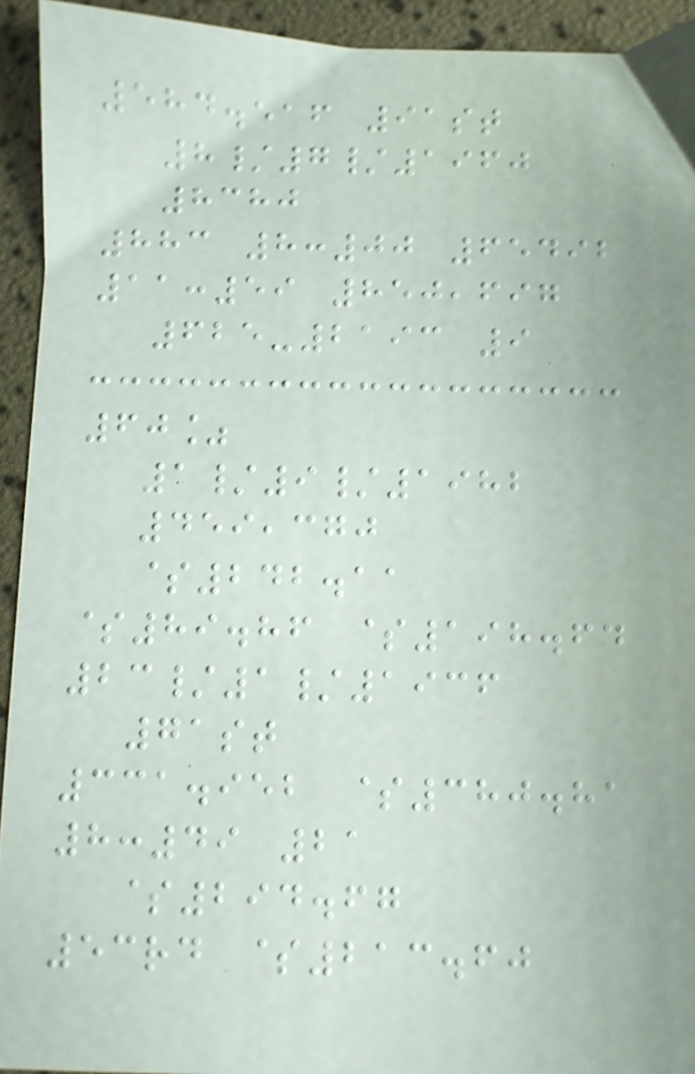584.516 91st
8/7/1960
8380
883 8:00 65492
11:59 850,697
625-2193 9
60%
1/9/1982
459,370
$242.11
$89.86 $198.64
23/1/1936
71st
331.952 $380.81
8:49 21
$294.67
53rd $213.60
